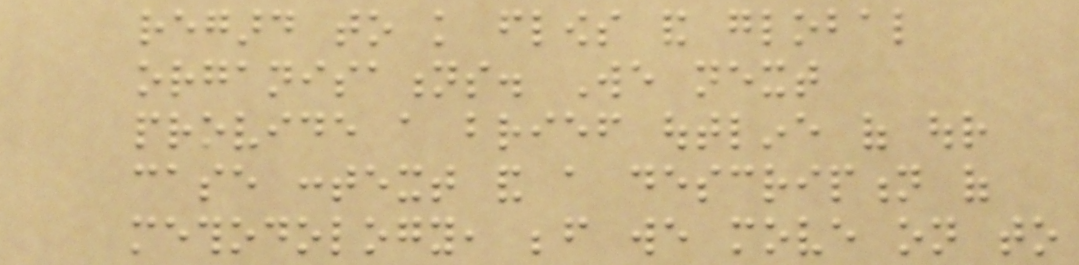regard to knowledge flows and global
organisations. We next
provide a brief outline of our
case context and a description of
methodology, before we move on to
